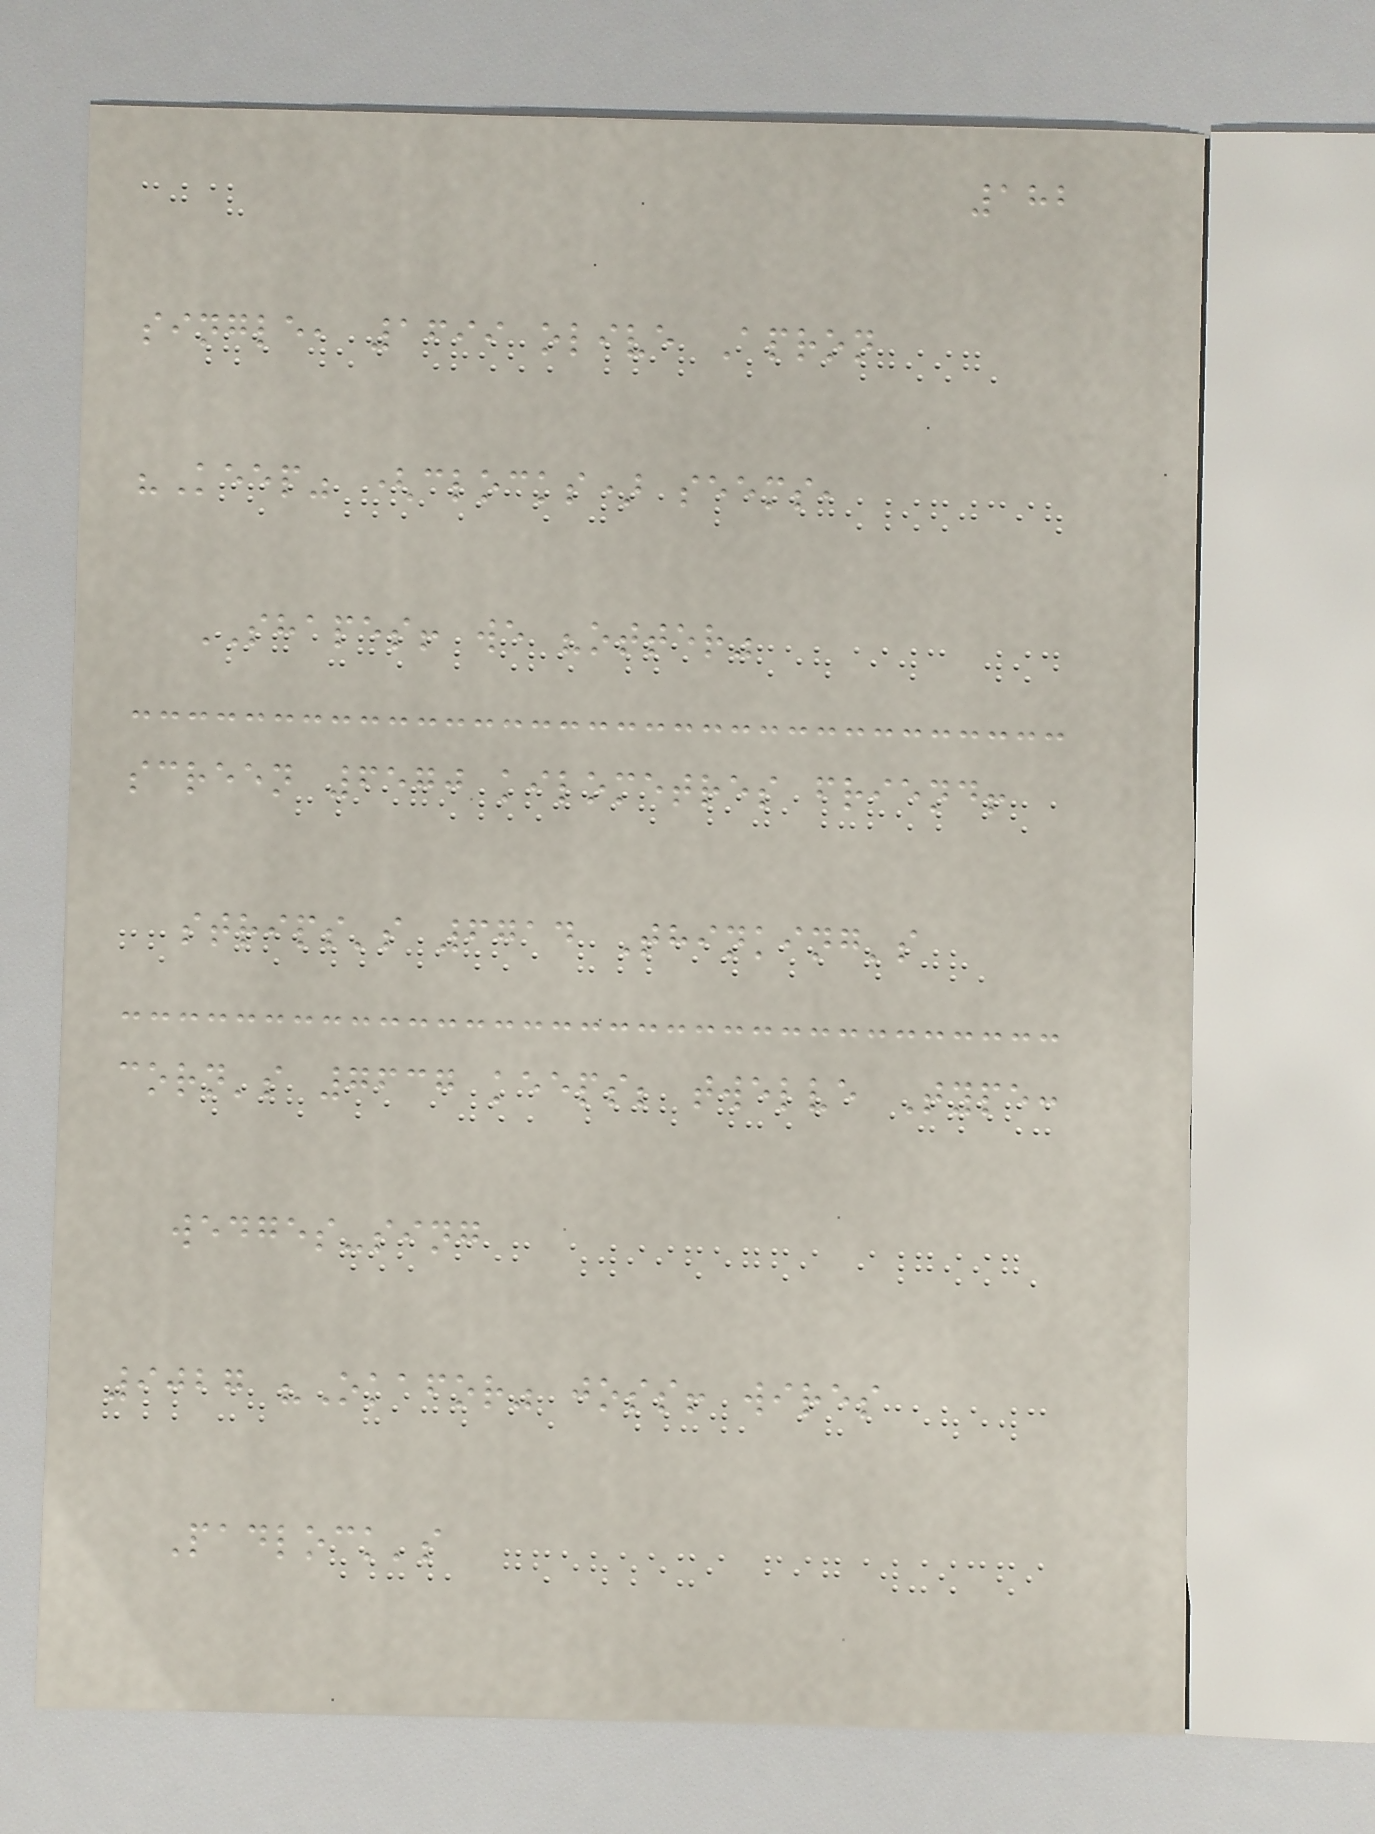182
single, 1699 olive Apron
"Keep" (clocks) seems,
SHAPES! we "otter"
screen 6570 kilometres friend!
strips's 6714 Thinking's
corn's 7637 keeps; twelve Type:
wedges-sing
9027 "Okafor" joss! wires
Padlock's
